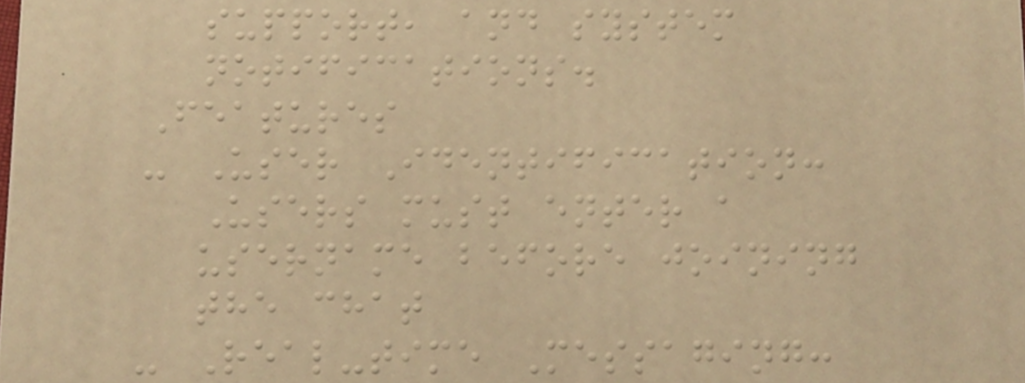support, and system
notifications.
Features
- User Identification:
Users must enter a
username before joining
the chat
- Real-time Messaging:
